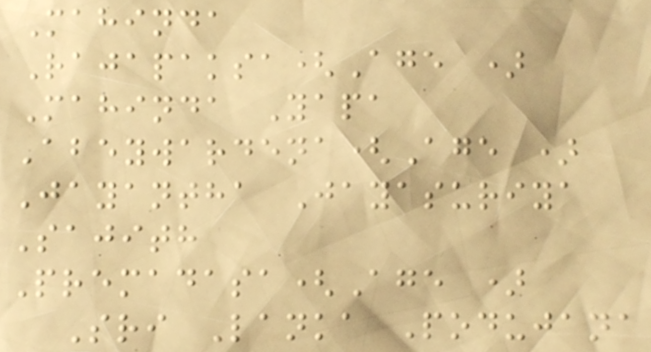Mahinda
Rajapaksa(Age )
Mahinda Yapa
Abeywardena(Age )
Jayantha Jayasuriya
Sajith
Premadasa(Age )
Sri Lanka Podujana
